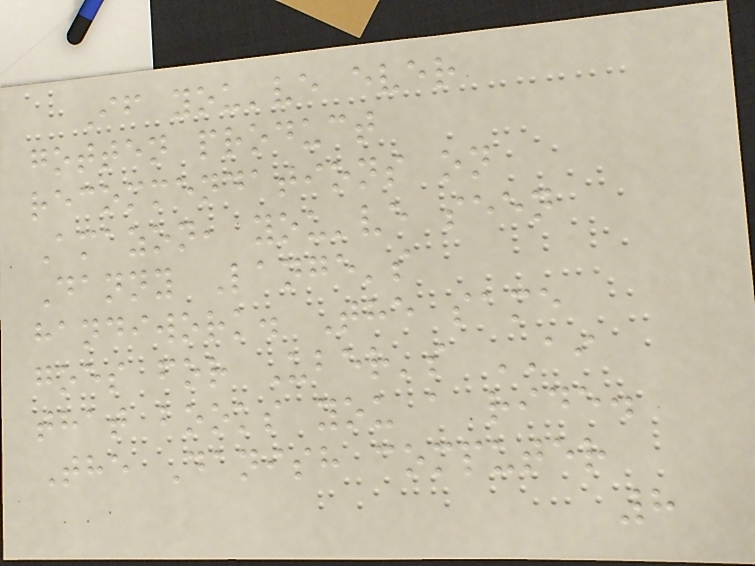If you've ever
gotten product
recommendations on
Amazon, you've seen
Danny Lange's
handiwork. The same
goes for Uber's AI
that books you a ride.
The Danish computer
8
